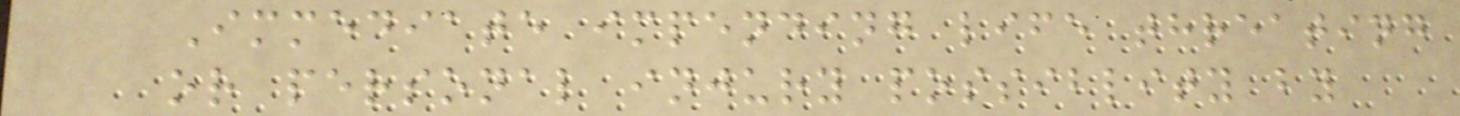Immediate impending life threating
or personal injury possiblity by
